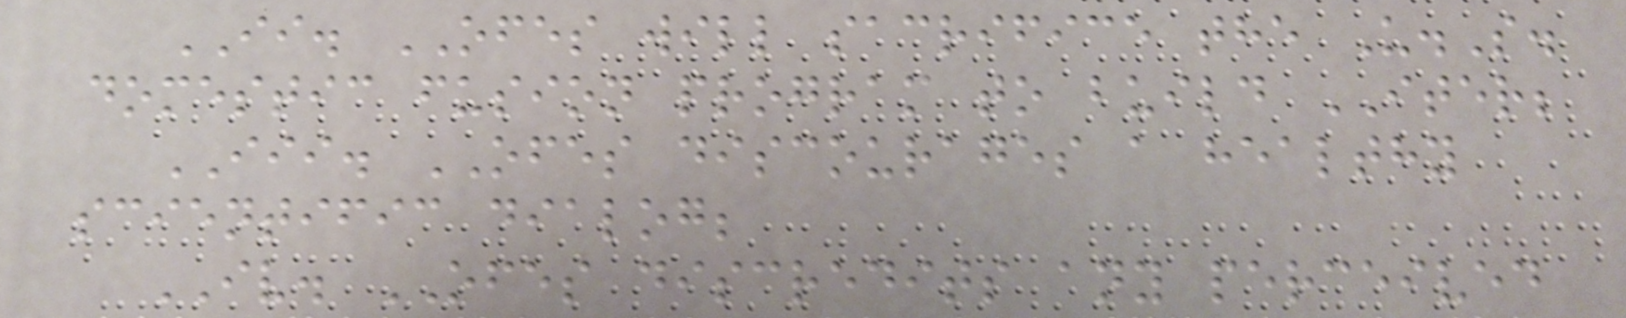II. OFES will sacrifice the U.S.
domestic fusion program to build ITER;
III. OFES discourages a healthy
scientific dialog;
IV. OFES discredits any perceived
